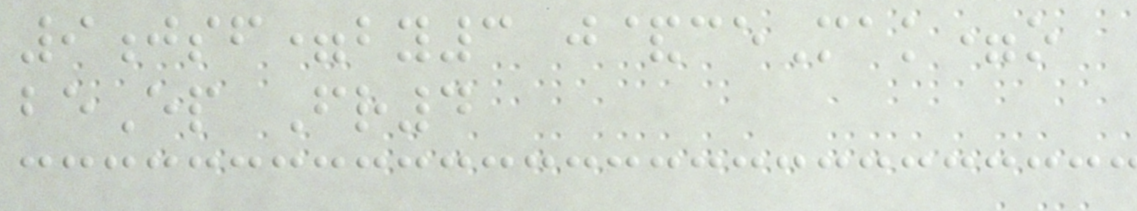9jsf=by3 j&ceMak=o
beEp Fr4
